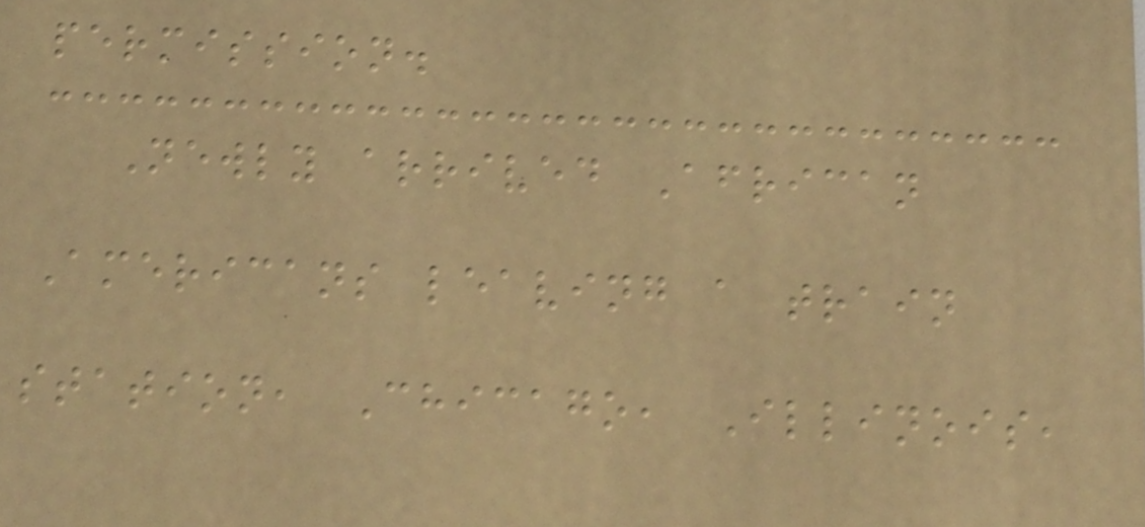permission.
Newly arrived African
Americans leaving a train
station, Chicago, Illinois,
